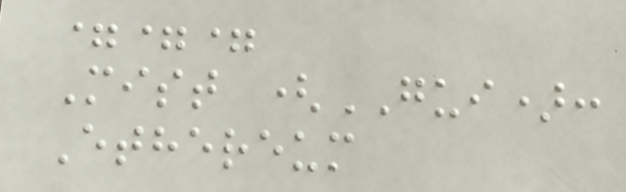===
Mist (GUI):
Ethereum
